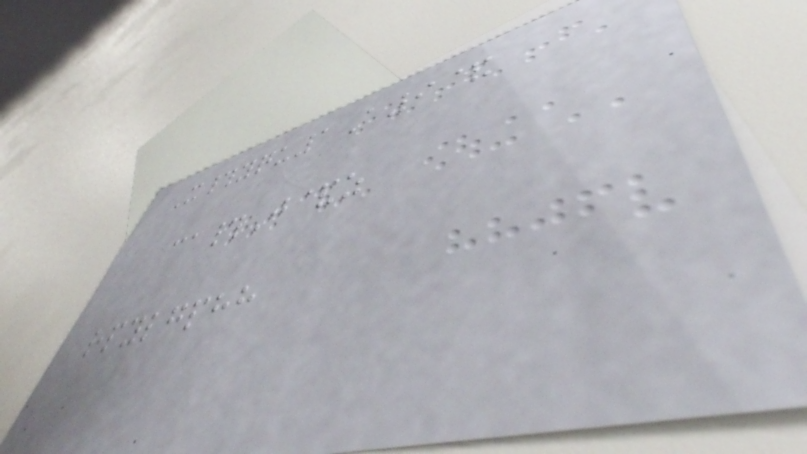X#yqu1A9&
ca#J&z
rpylgphh
